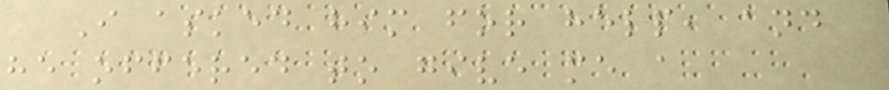I asked him for help, and
he offered to give me a
